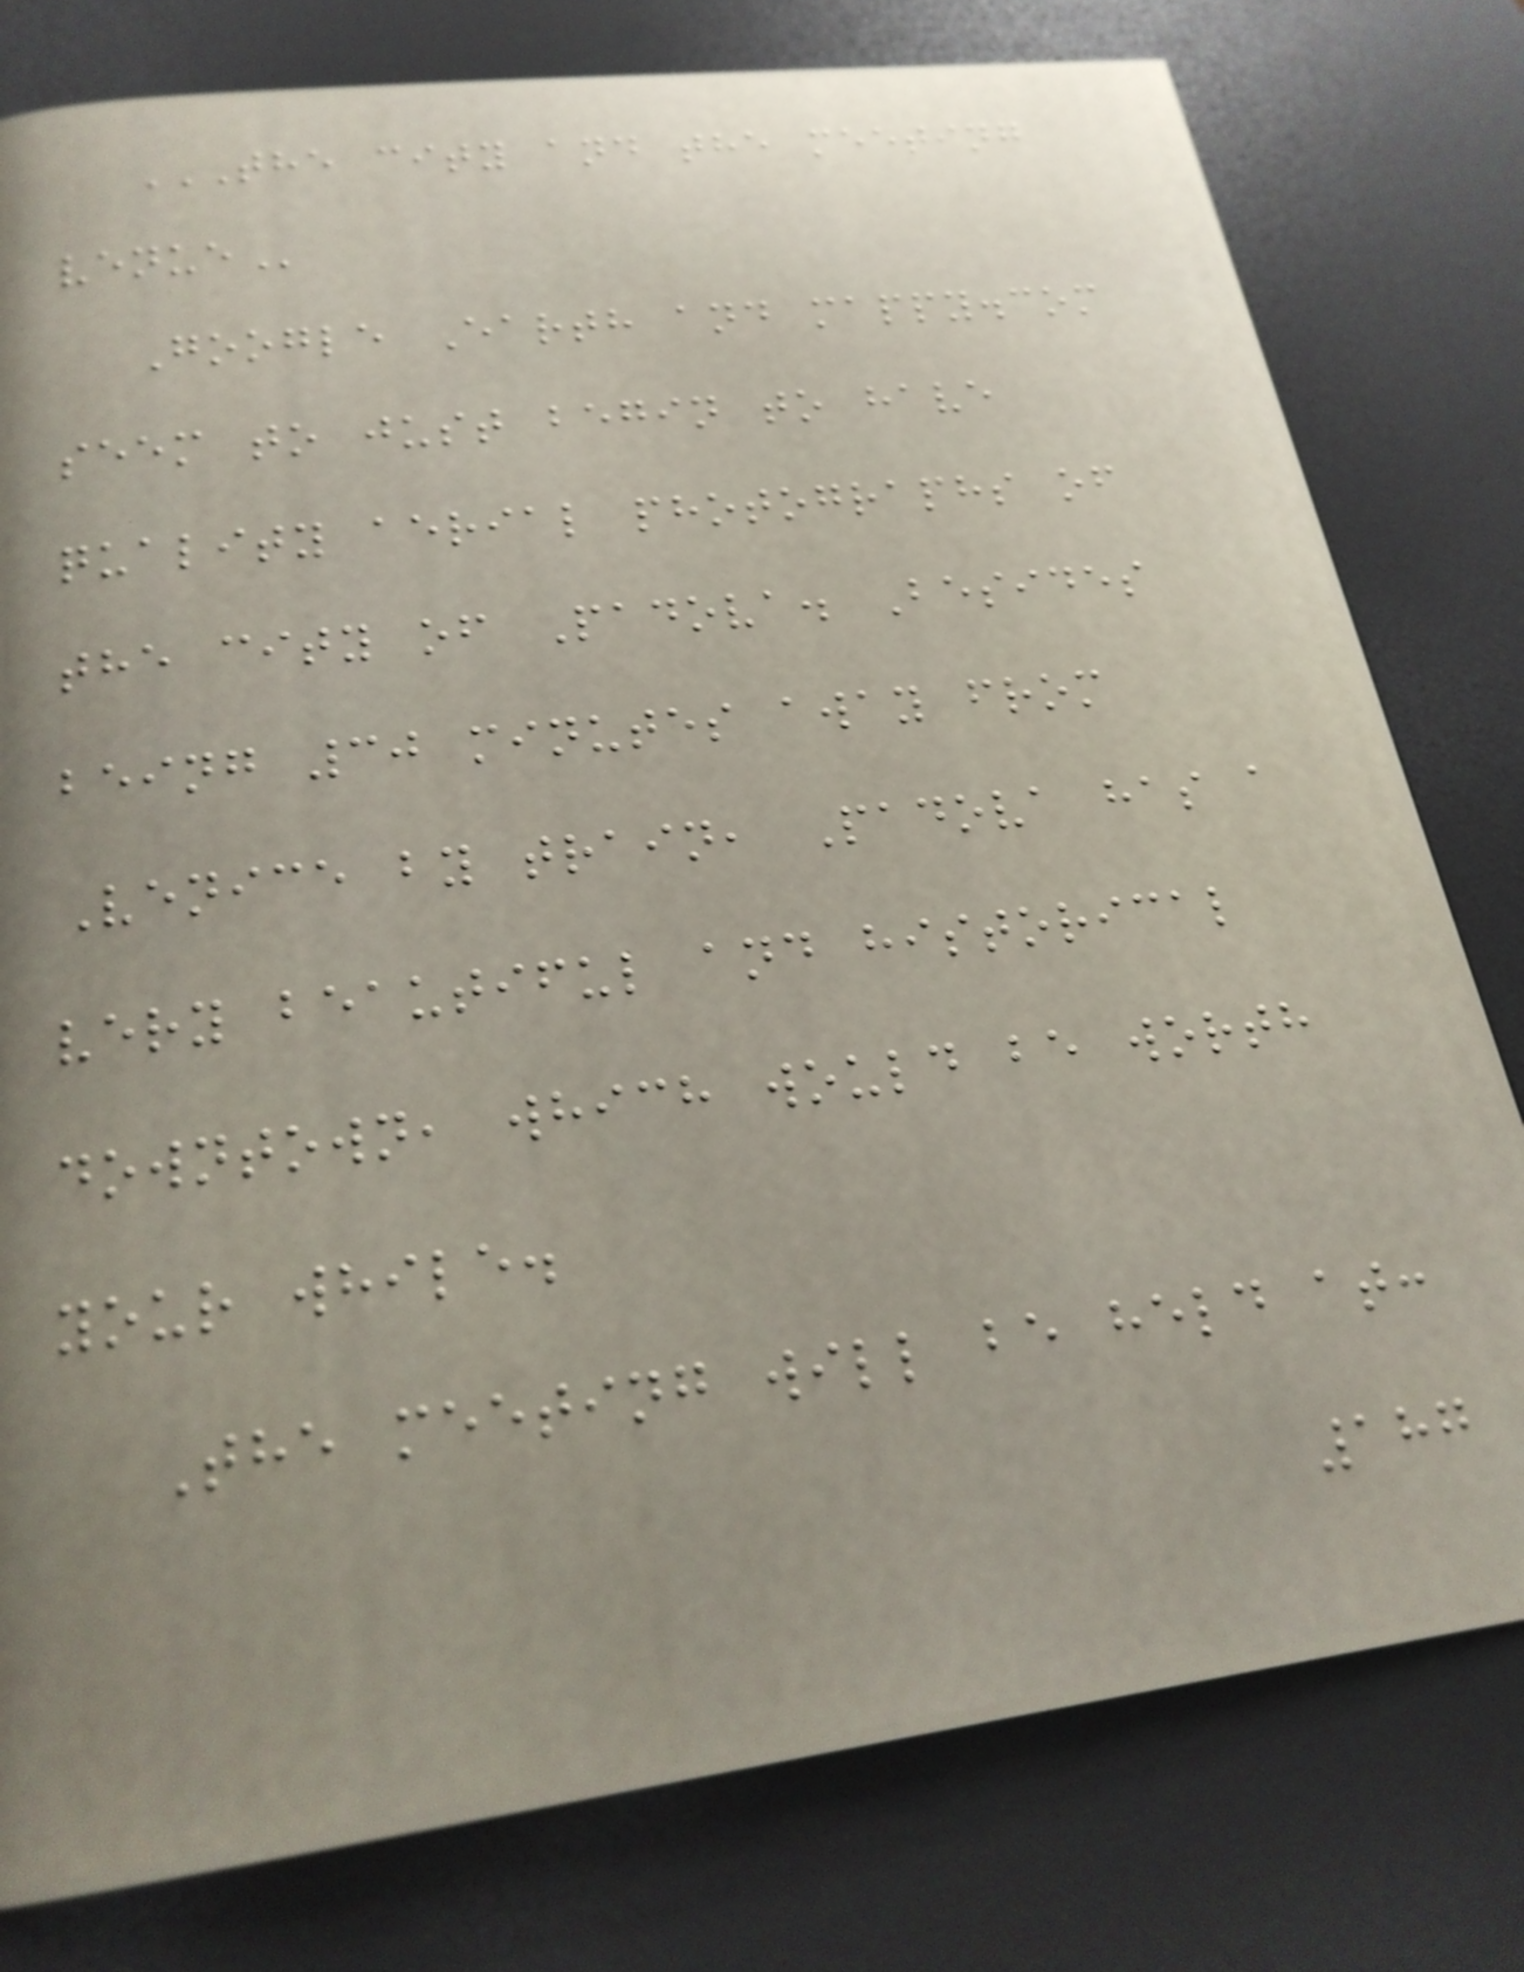THE CITY AND THE MEETING
VENUE
Google Earth and mappy.com
seem to just begin to have
quality aerial photographs of
the city of Padova. Besides
being 30 minutes away from
Venice by train, Padova has a
very beautiful and historical
downtown, which would be worth
your while.
The meeting will be held at:
187
